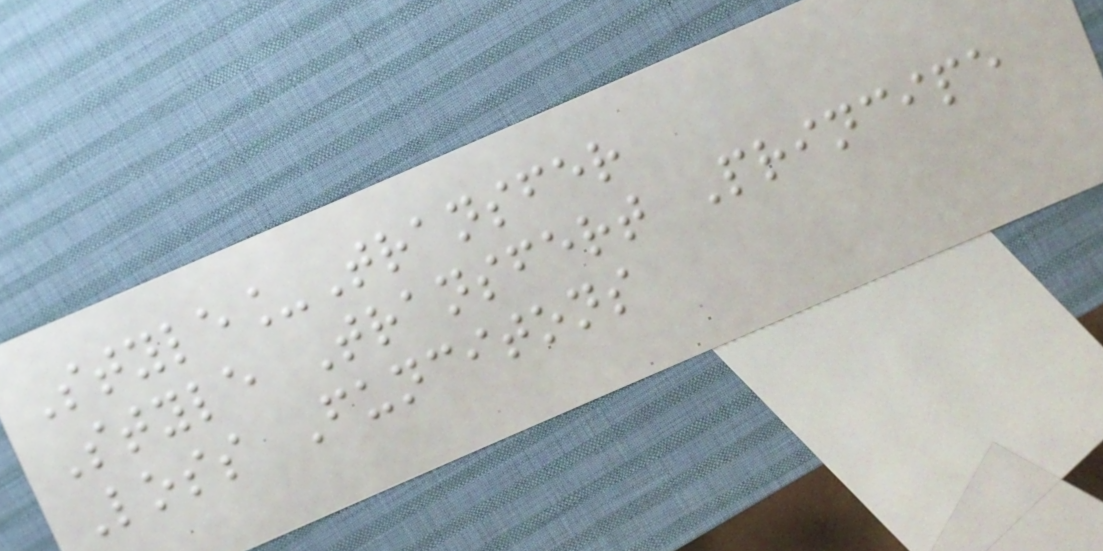Style_Transfer
Style Transfert Principe
Loss Funcitons
